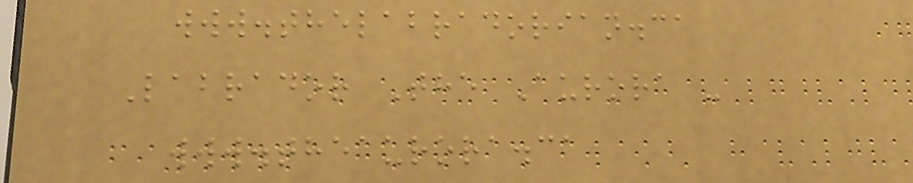www.thelabradorian.ca
Labrador The Aurora -
www.theaurora.ca
